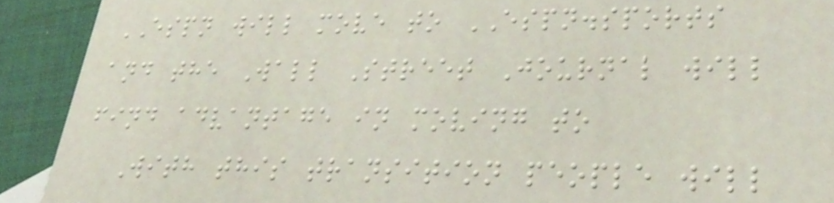ESPN will move to ESPN.sports
and the Wall Street Journal will
find advantage in moving to
With this transition people will
